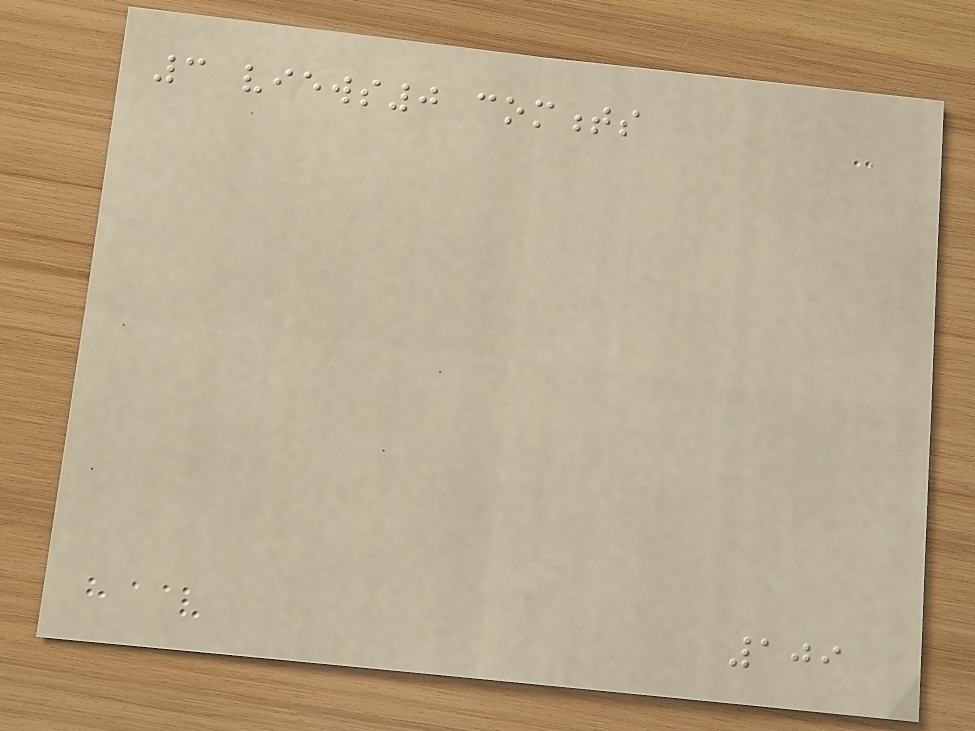3 views0 comments
109
